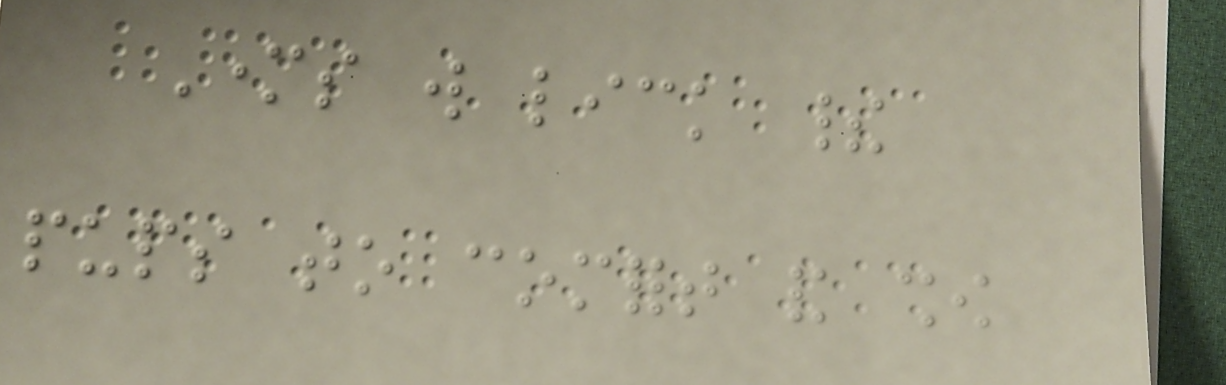Mothers will lick their
pups to comfort and show
